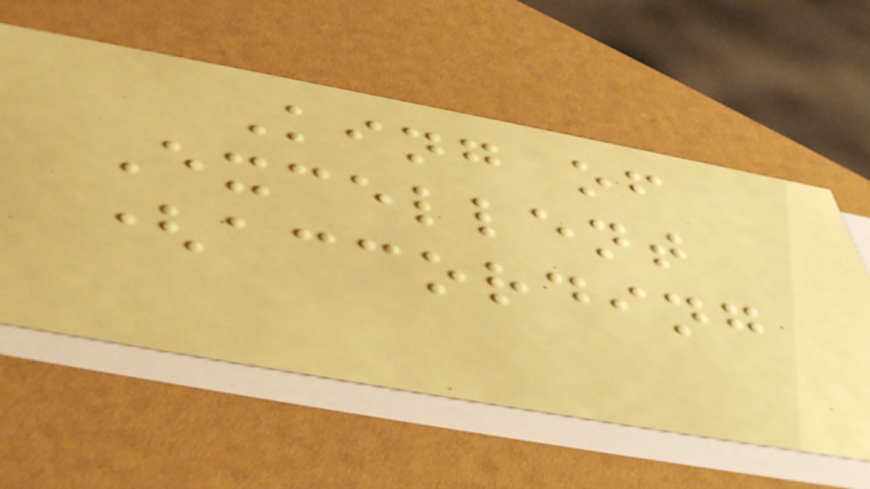King of
Excellent
(according
